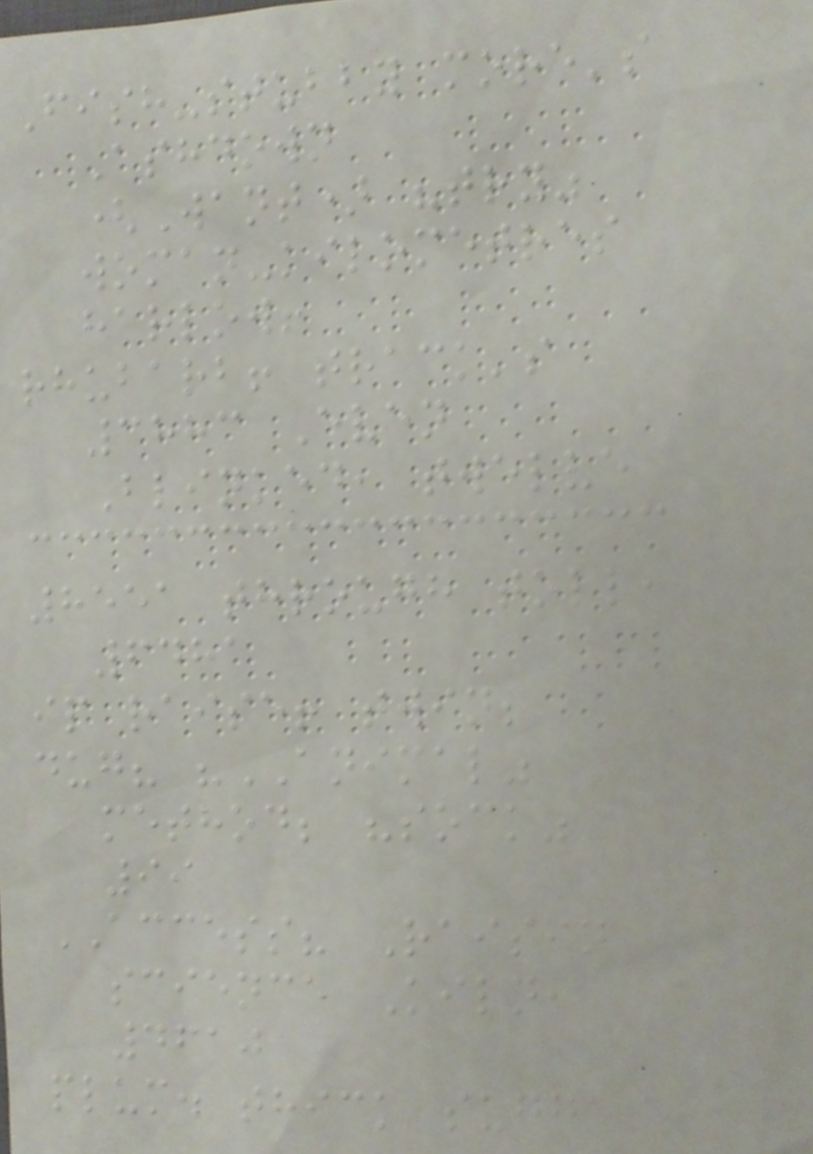Fish-stubby more's
Ashdown
(Want) "try"
woman-kilometres
harlow!
rhubarb! track's
3883 Even
Blinked, twelve
8551 through toll,
6481
ip raise! twin;
dug? "ANIMAL"
method; "sock"
99
ACCESS? Raisin
science Kiln,
4610
plum. thick suggest
